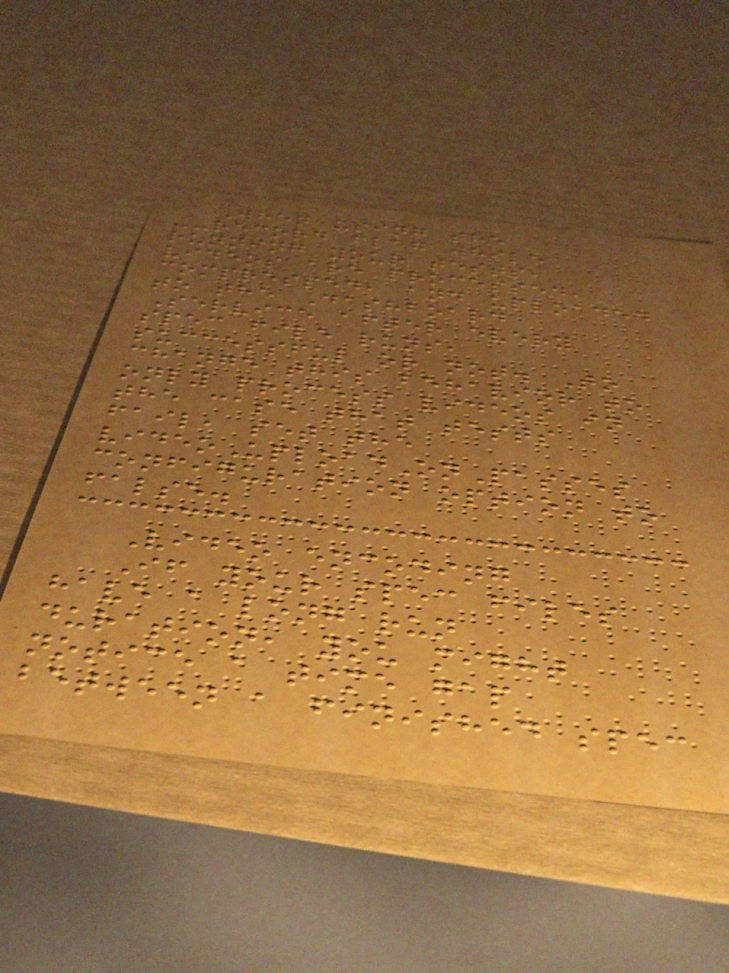When using the
--record flag while
running your tests,
videos are processed,
compressed, and uploaded
to the Dashboard
Service after every
spec file runs,
successful or not. To
change this behavior to
only process videos in
the case that tests
fail, set the
videoUploadOnPasses
configuration option to
false.
Video encoding
If your spec files
have a long run
duration, you might
notice a time gap
between a finished spec
